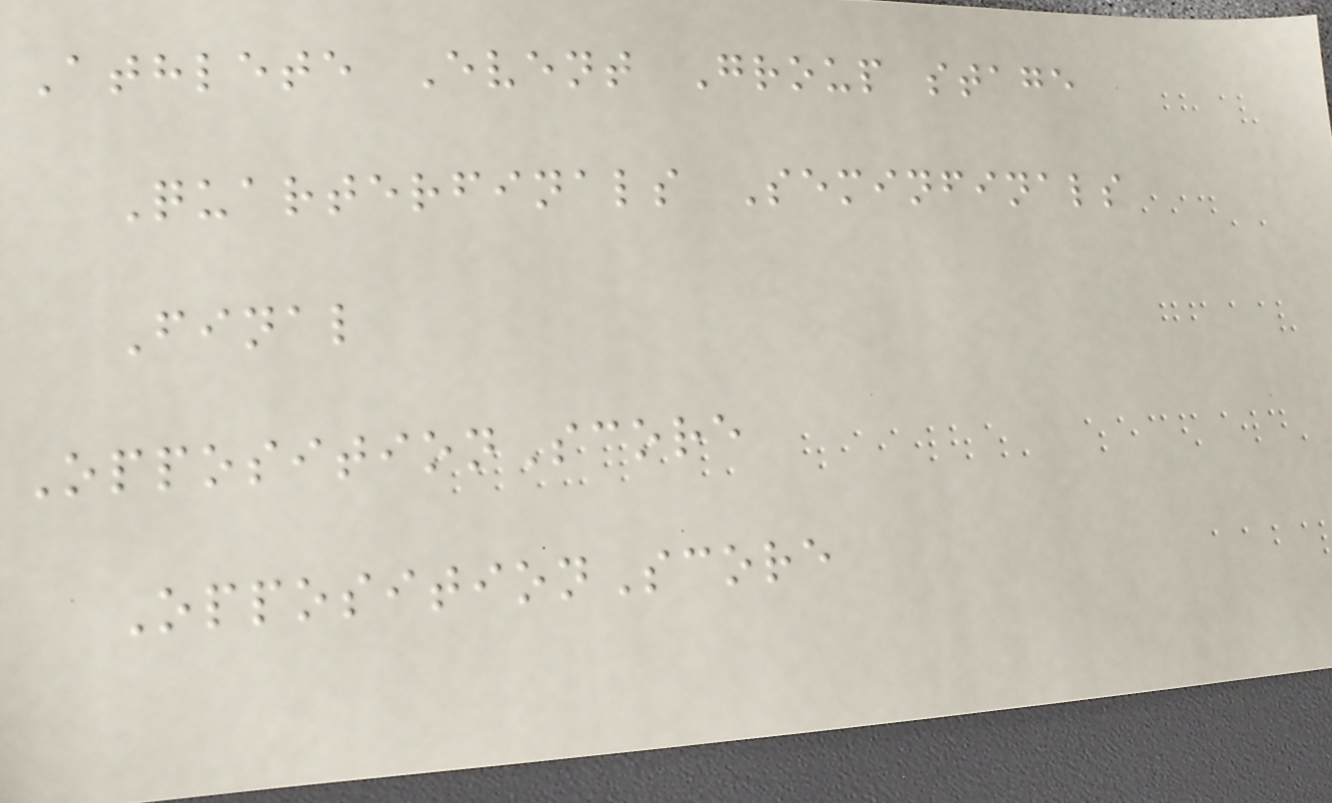Athlete Event Group stage
Quarterfinals Seminfinals
Final
OppositionScore
OppositionScore
